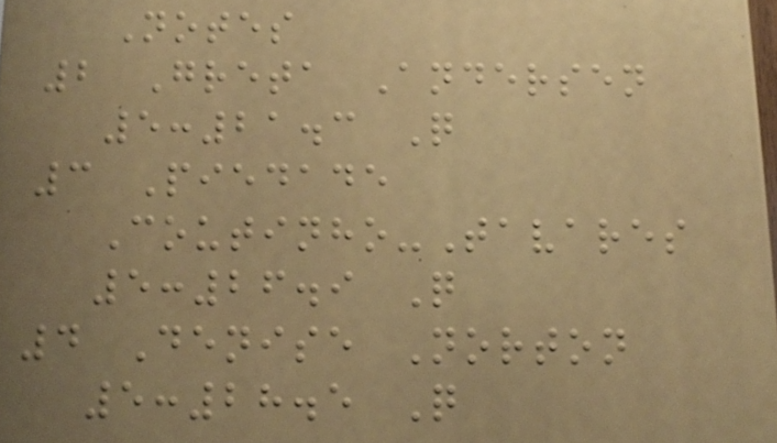Notes
2 Greta Andersen
5:21.3 Q
3 Piedade
Coutinho-Tavares
5:26.9 Q
4 Denise Norton
5:28.5 Q
